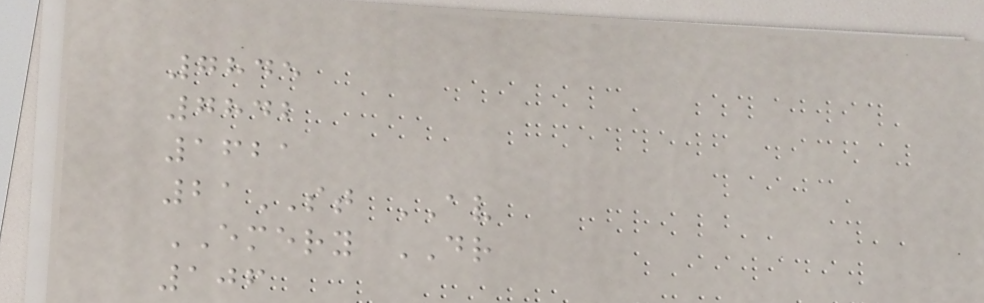7845
7842
1621
21ST AV
EMERY DR
106
